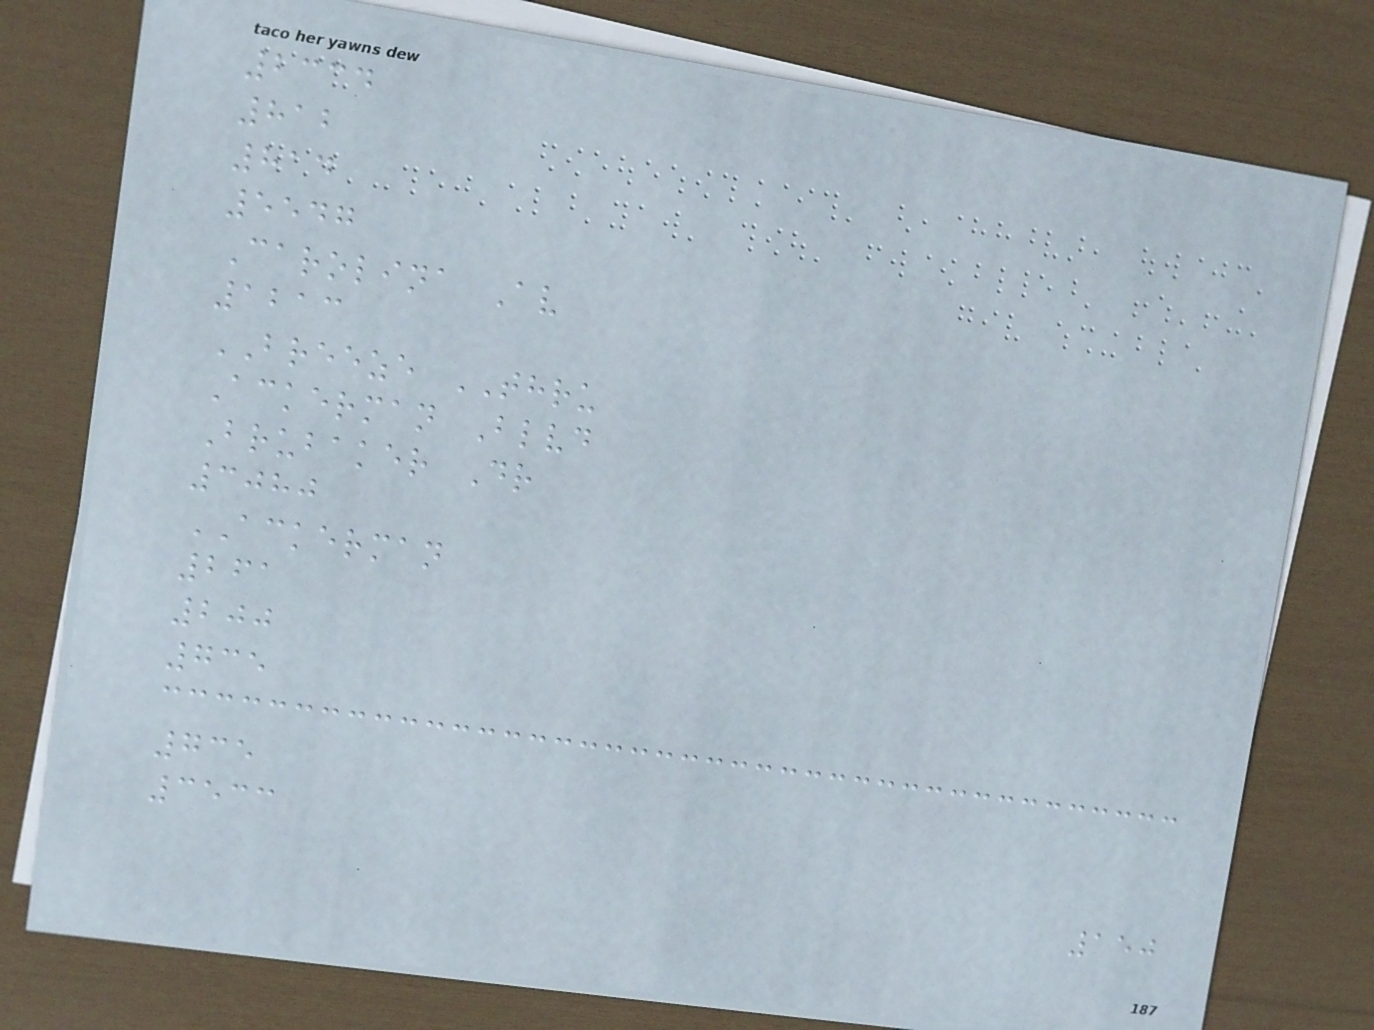2334
812
814
5547
Carolina Av
1213
BREEZE THRU
Ackerman Blvd
Brubaker Dr
3080
ACKERMAN
261
200
735
735
3533
150
